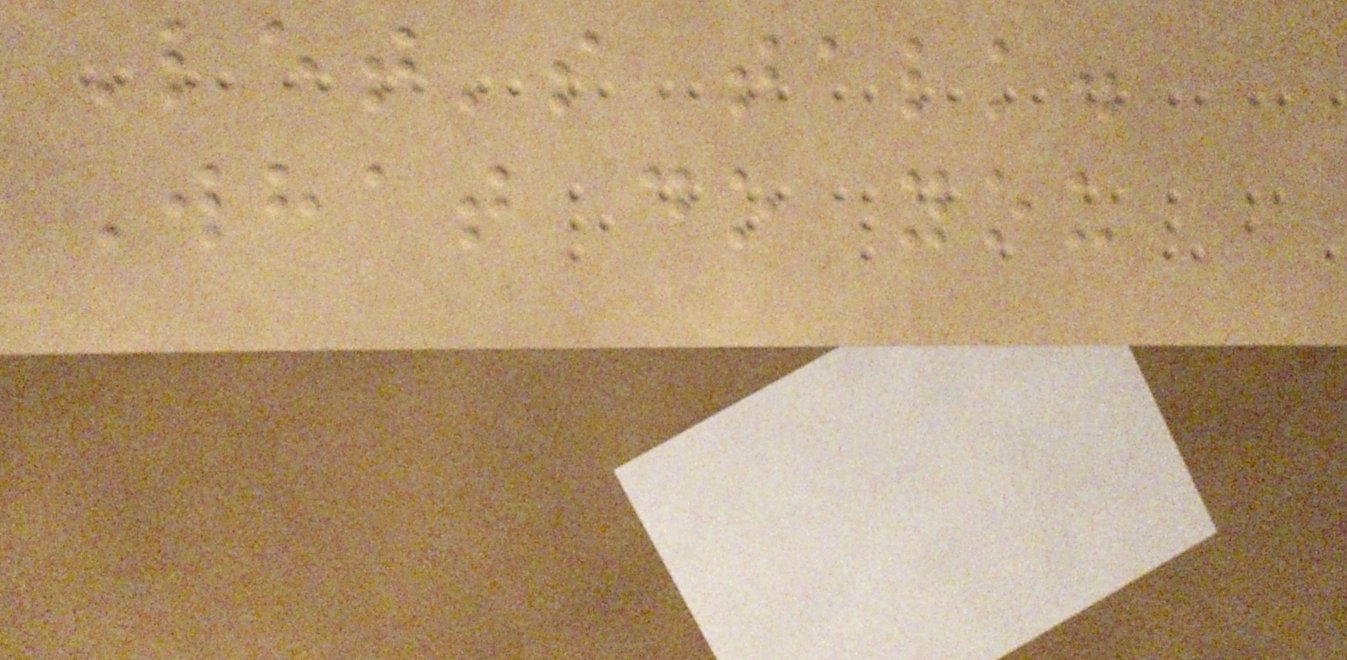Let's talk.
What do you
